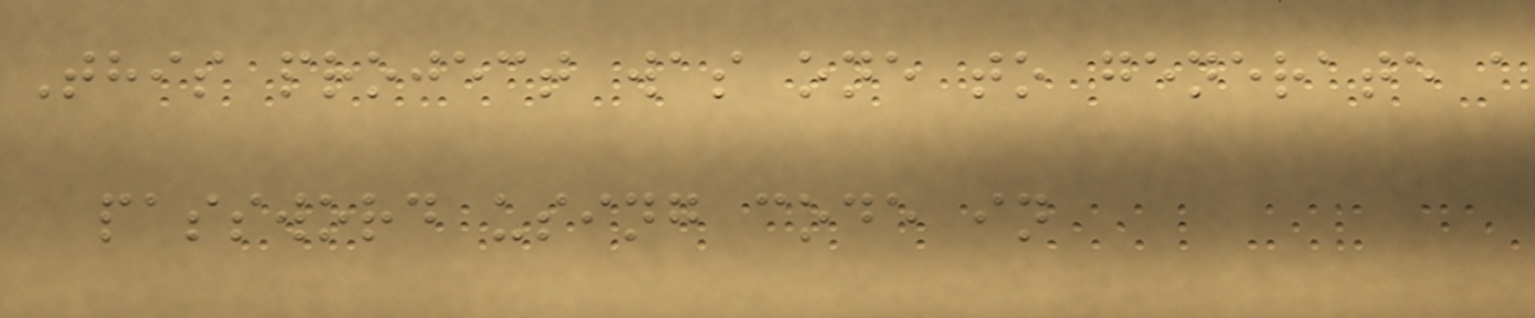This project was one to generate a
password using code in
